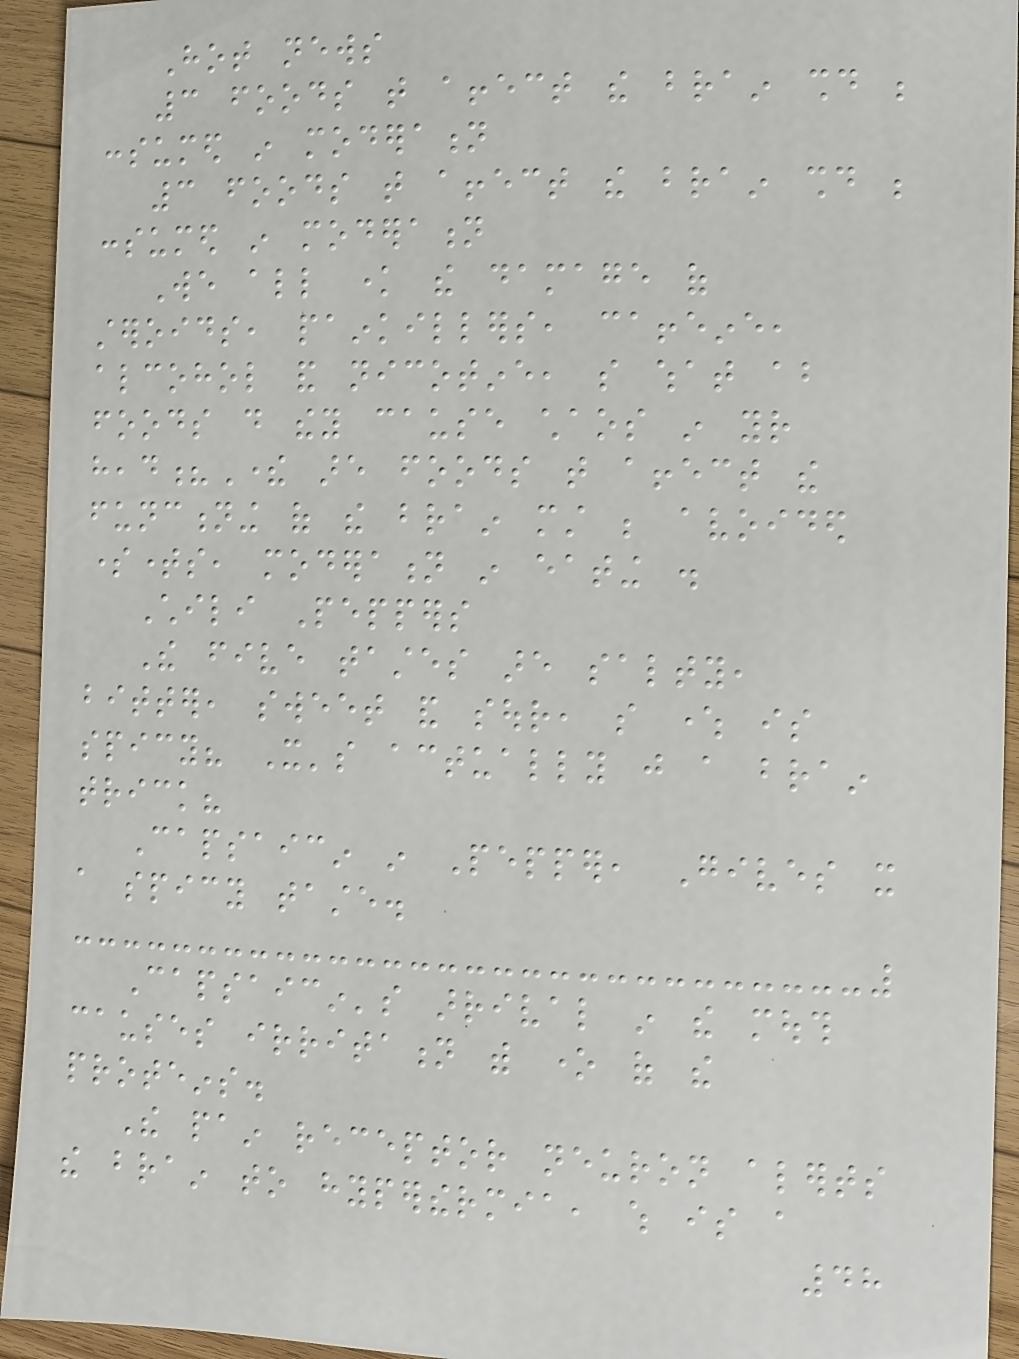Hot news
3 foods that affect the brain should be
consumed in moderation
3 foods that affect the brain should be
consumed in moderation
We all know the damage of
steroids, painkillers, caffeine,
alcohol and nicotine, so what about
foods do they cause chaos in your
head?There are foods that affect the
functioning of the brain must be avoided
sometimes, moderation in eating .
Chili Peppers
The five tastes are salty,
bitter, sweet and sour, so where is
spicy? It's actually just a brain
trick?
Capsaicin in Pepper, Gives it
a spicy taste.
Capsaicin's arrival in the mouth
causes irritation with one of the
proteins.
The pain receptor neuron alerts
the brain to hyperthermia, which is a
48
